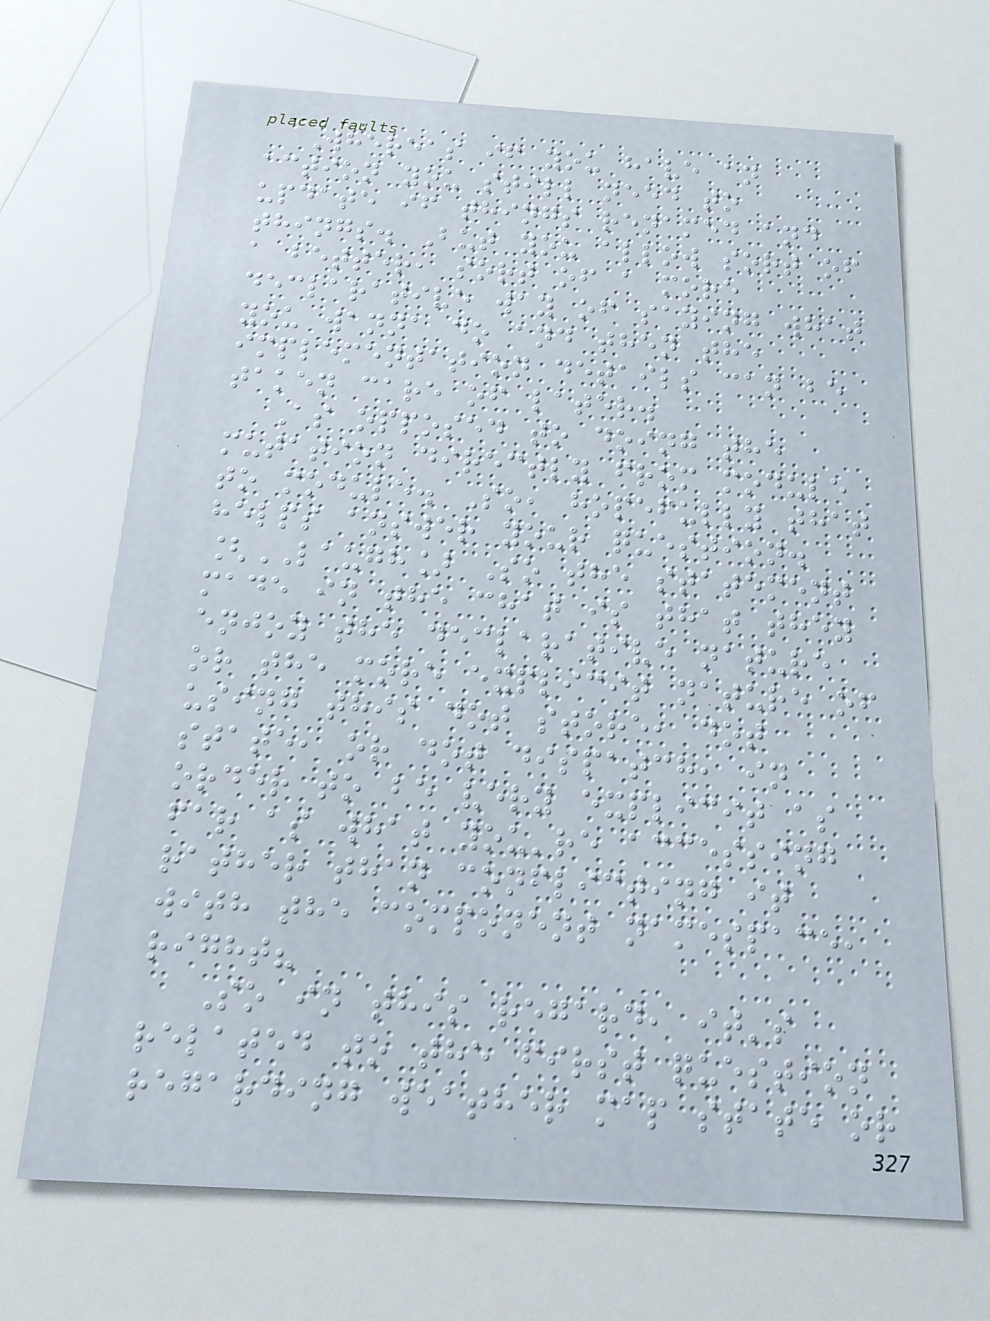Whereas if you have an
action you still need to
update if things renamed and
things. But you allow sort of
a better, sort of a more
declarative way of saying what
you wanna do and then the
implementation details can be
taken care of later.
As opposed to doing the
mutation directly from module
to module. So, hopefully that
helps answer your question.
[LAUGH] So the statement
made in the chat is that they
enjoy the declarative nature
or the more explicit nature of
using this dot store, dot
state, or dot dispatch, in
order to be very explicit as
far as what you're accessing
rather than conflicting it
with the component namespace,
right?
So in this regard, it's
related to the first question
regarding weather map state or
